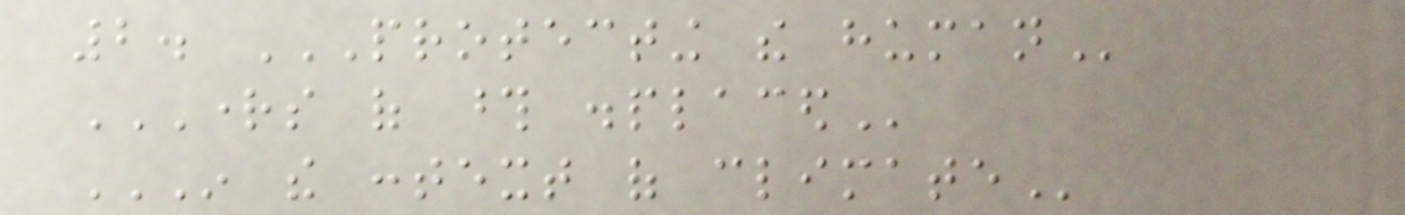2. PROTECTING THE HUMAN
RIGHTS OF THOSE DISPLACED
IN THE CONTEXT OF CLIMATE
